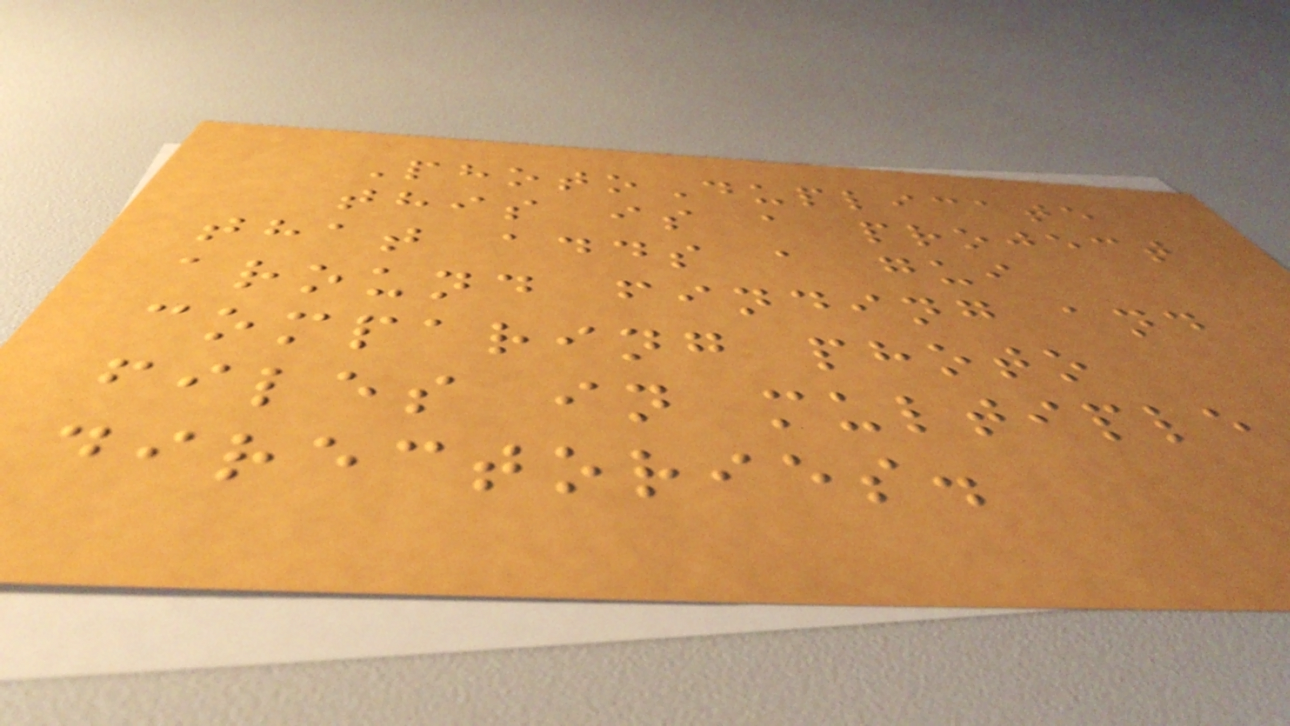PhotoDuplicate
this is a project
that adds a gui
around finding and
comparing photo
files in multiple
directories.
